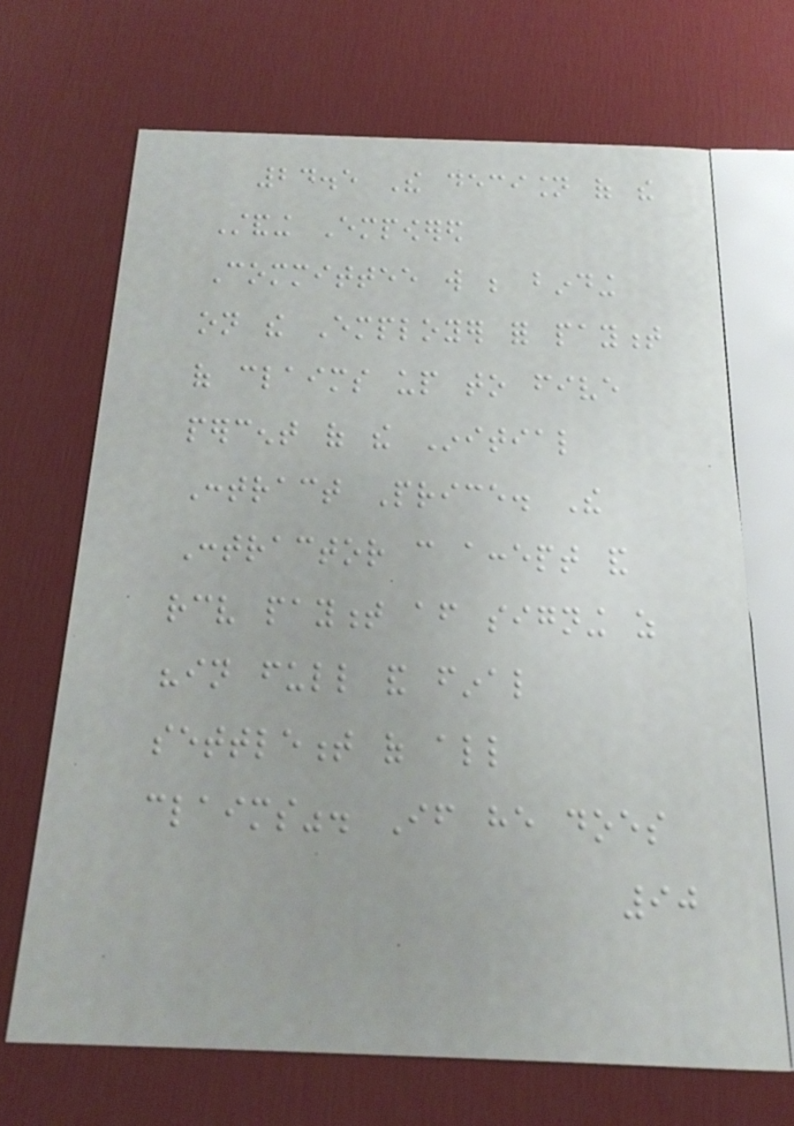24.5 The decision of the
Standing Empowered
Committee will be binding
on the Employer for payment
of claims up to five
percent of the Initial
Contract Price. The
Contractor can accept and
receive payment after signing as
"in full and final
settlement of all
claims". If he does
90
